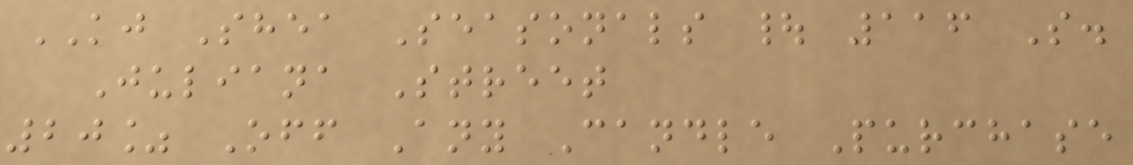KJ Shea Seasonals | 116 S.
Juliana Street
20% Off Any Candle Purchase
